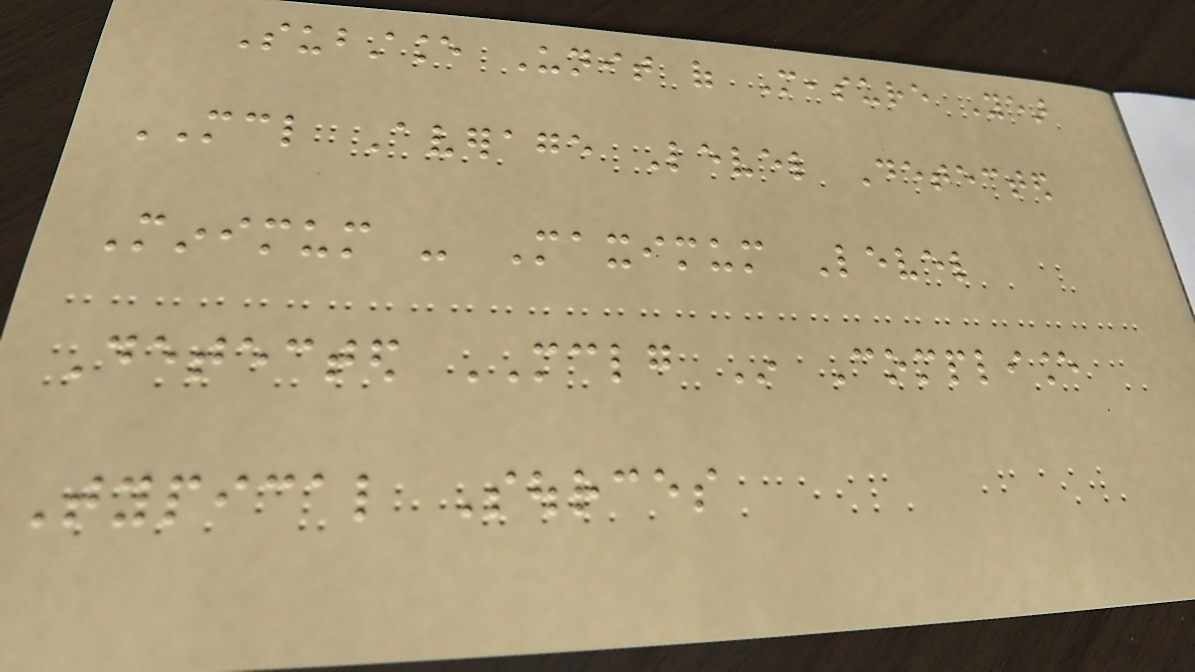Substance Unit of Measure Year
MCL Average Level Detected
Minimum - Maximum Level
Detected MCLG In Compliance
Typical Sources
